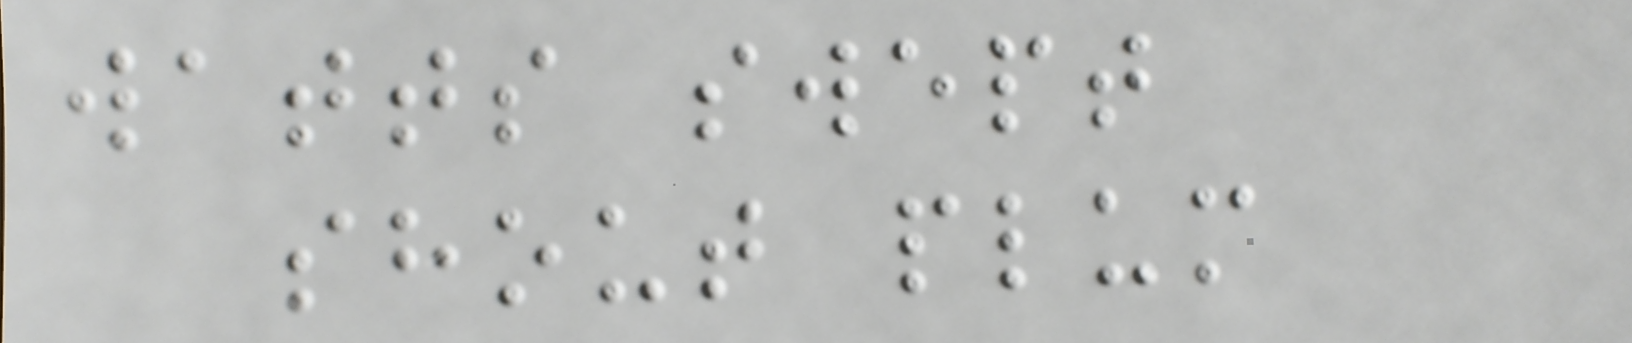watts swept
shout plum
